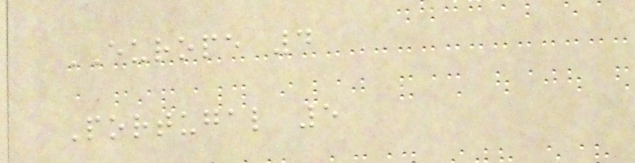EUROPE 4
Portugal 5
